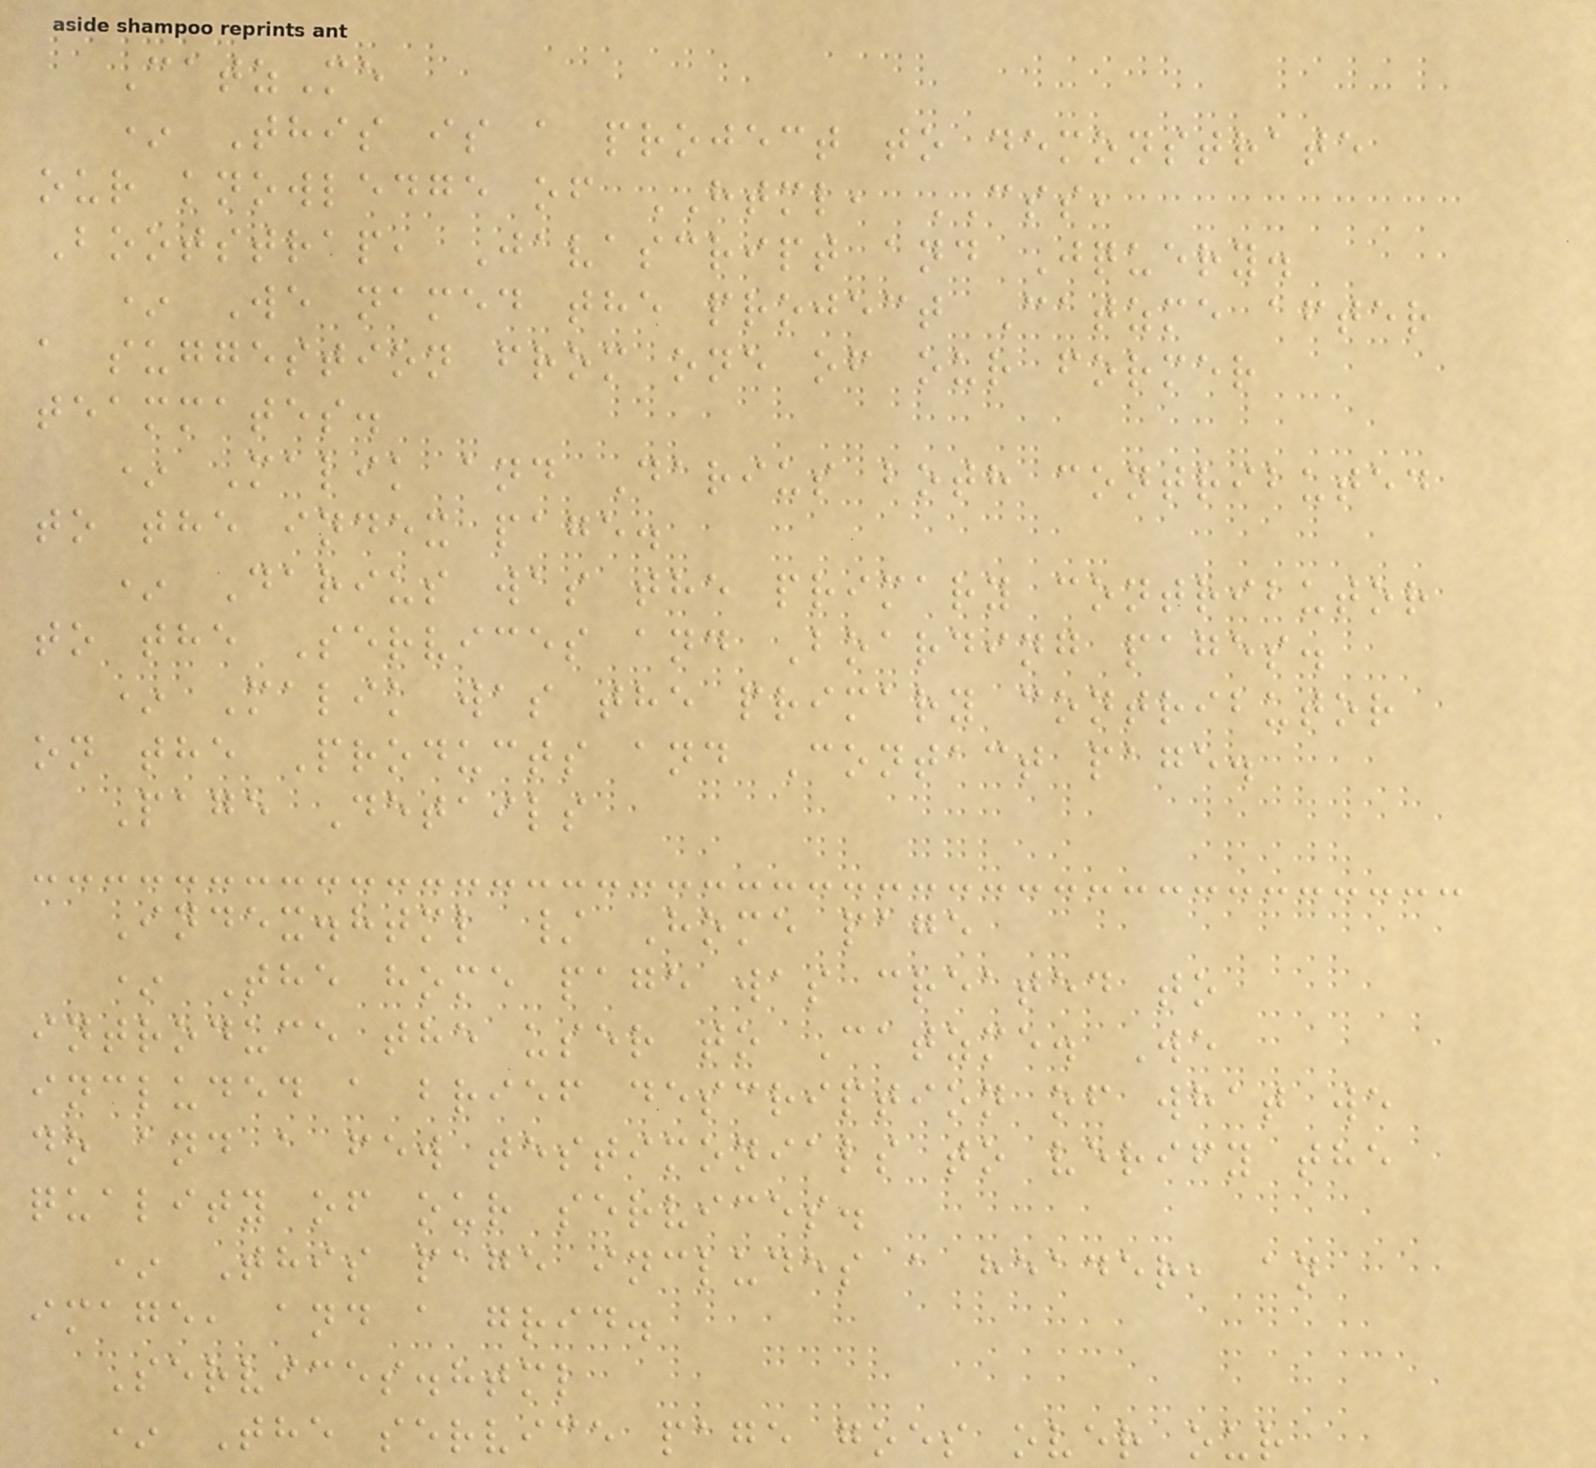CatzMe
* This is a project to demonstrate
our knowledge of HTML, CSS,
Bootstrap, Javascript and Jquery.
* We named the project Catzme after
a suggestion from one of our former
teammates.
* Malik and Darius both contributed
to the index page.
* Darius was the primary contributor
to the Services and Boarding pages.
* Malik was the primary contributor
on the Products and Contact page.
Page Details
Index.html / Home page
* The home page was created to
introduce the user to Catzme. We
included a brief description of what we
do and a few testimonials to verify the
quality of our services.
* This page includes a header, an
image, and a grid.
Services.html
* The service page goes over our
